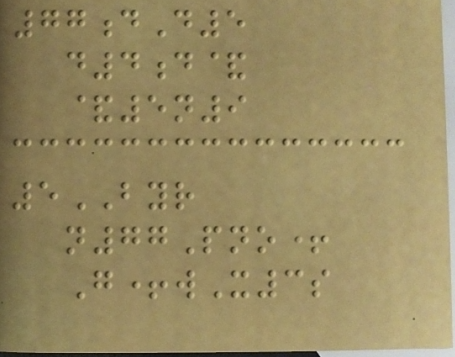77dD5
d4d&
&5n9
5BYR
n77Pno+
G+wX3s
